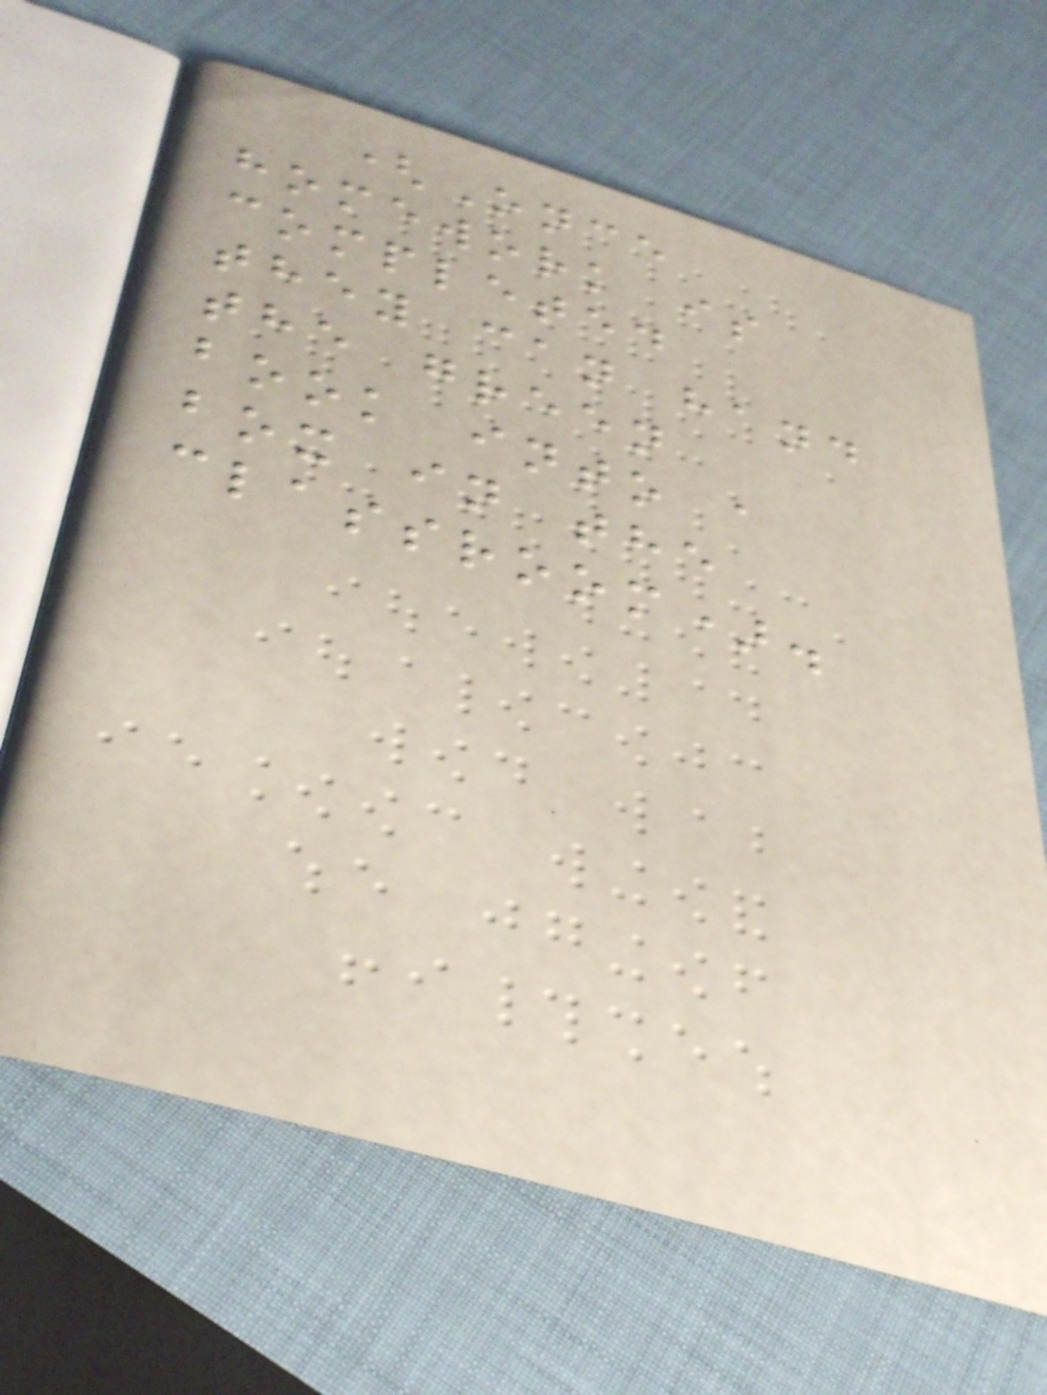(Once
homework is
completed
they can hand
the green
book into a
box in the
classroom).
